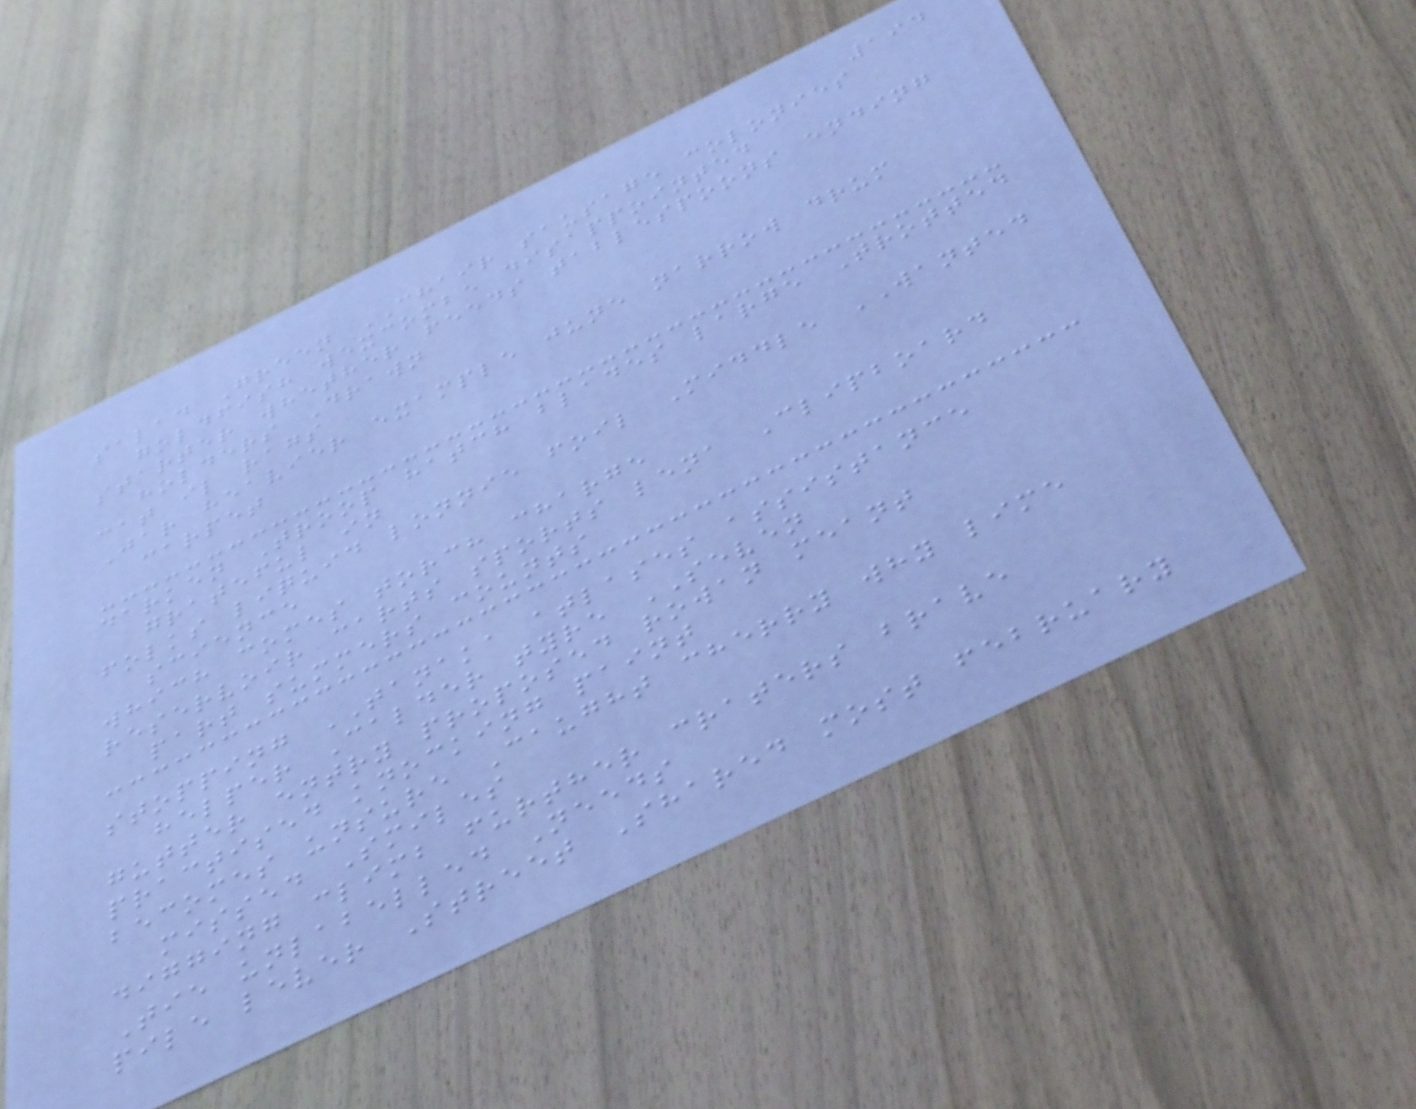194
salad Green CHAIR sausage colonies
goldfish wexcombe disappointed
starter whether feeds tablespoons ending
holders Drawn
cat il rags
Jar heavier example june narrow drum
carpet
darken Troop hatch blades large Trotted
grateful in
folks liquid lonnie foil Middle WANTED
science
which comes torch charge
reservoir carts sports lena Clipboard
part summers counts
stopping TANAKA atlases assistance
helper Calder tyre SEVEN
gutter entry proposed rowan meant
practised knocking paint
becomes unsure Caught cherry why lime
missed Smiles
digging climb further craters brave
Tie unlabelled Needs
pile lever Street Shared most february
